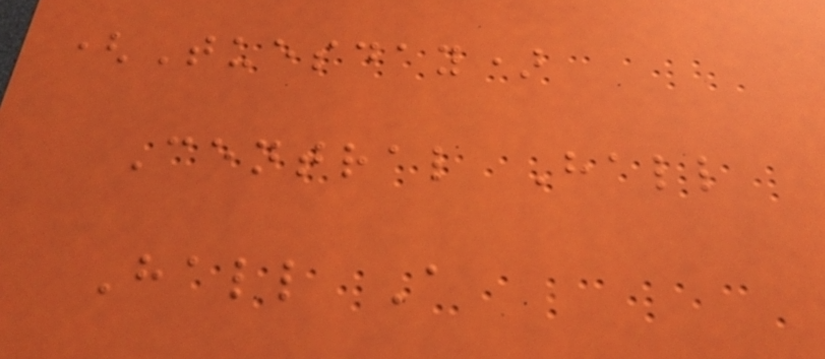(Tuesday)
Central Hall
Hall A
